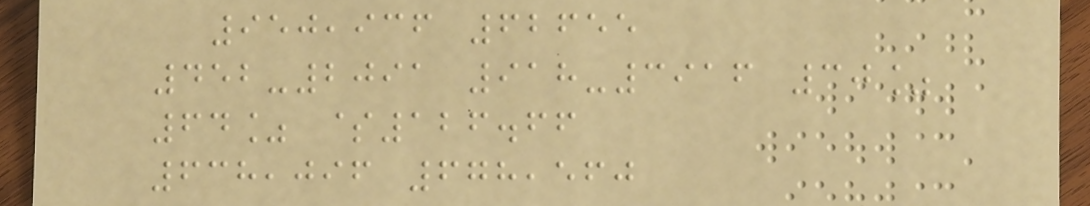950,936 62655
452-2091 918-3916 30%
64% $126.66
638,096 678,560
